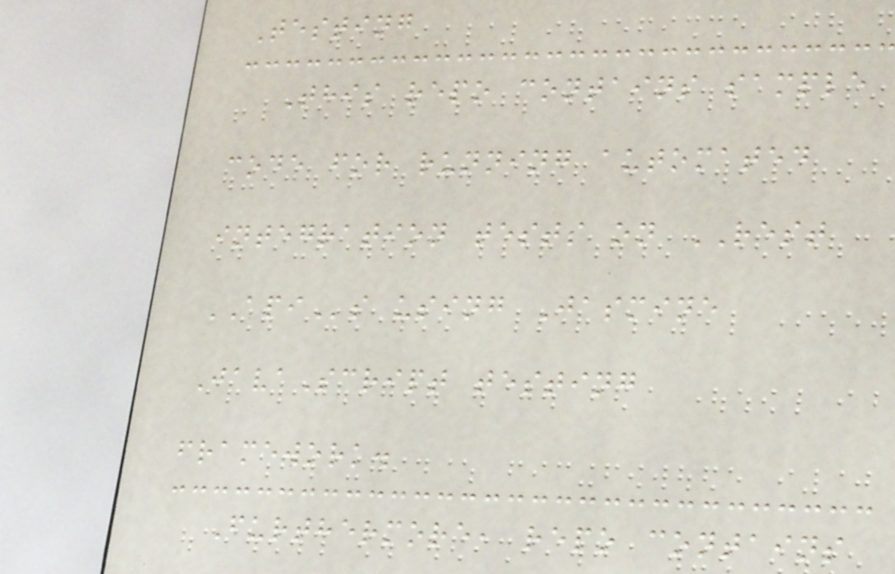Testing
This repo contains sample
code for running automated
integration tests on REST
APIs using Jasmine
JavaScript testing
framework.
Furthermore, repo contains
